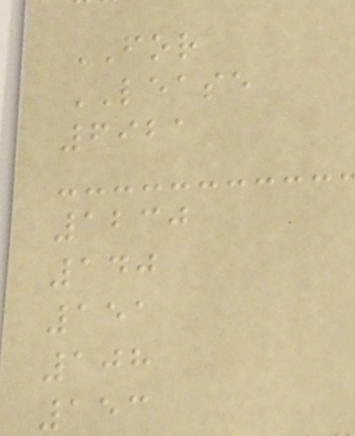FOR
LEASE
6921
1230
140
151
108
153
